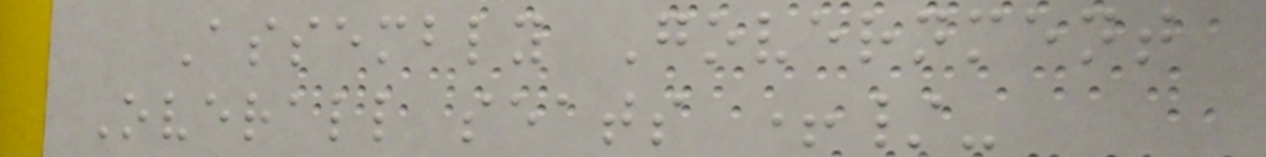Assembly Government
Overall seats +/-
